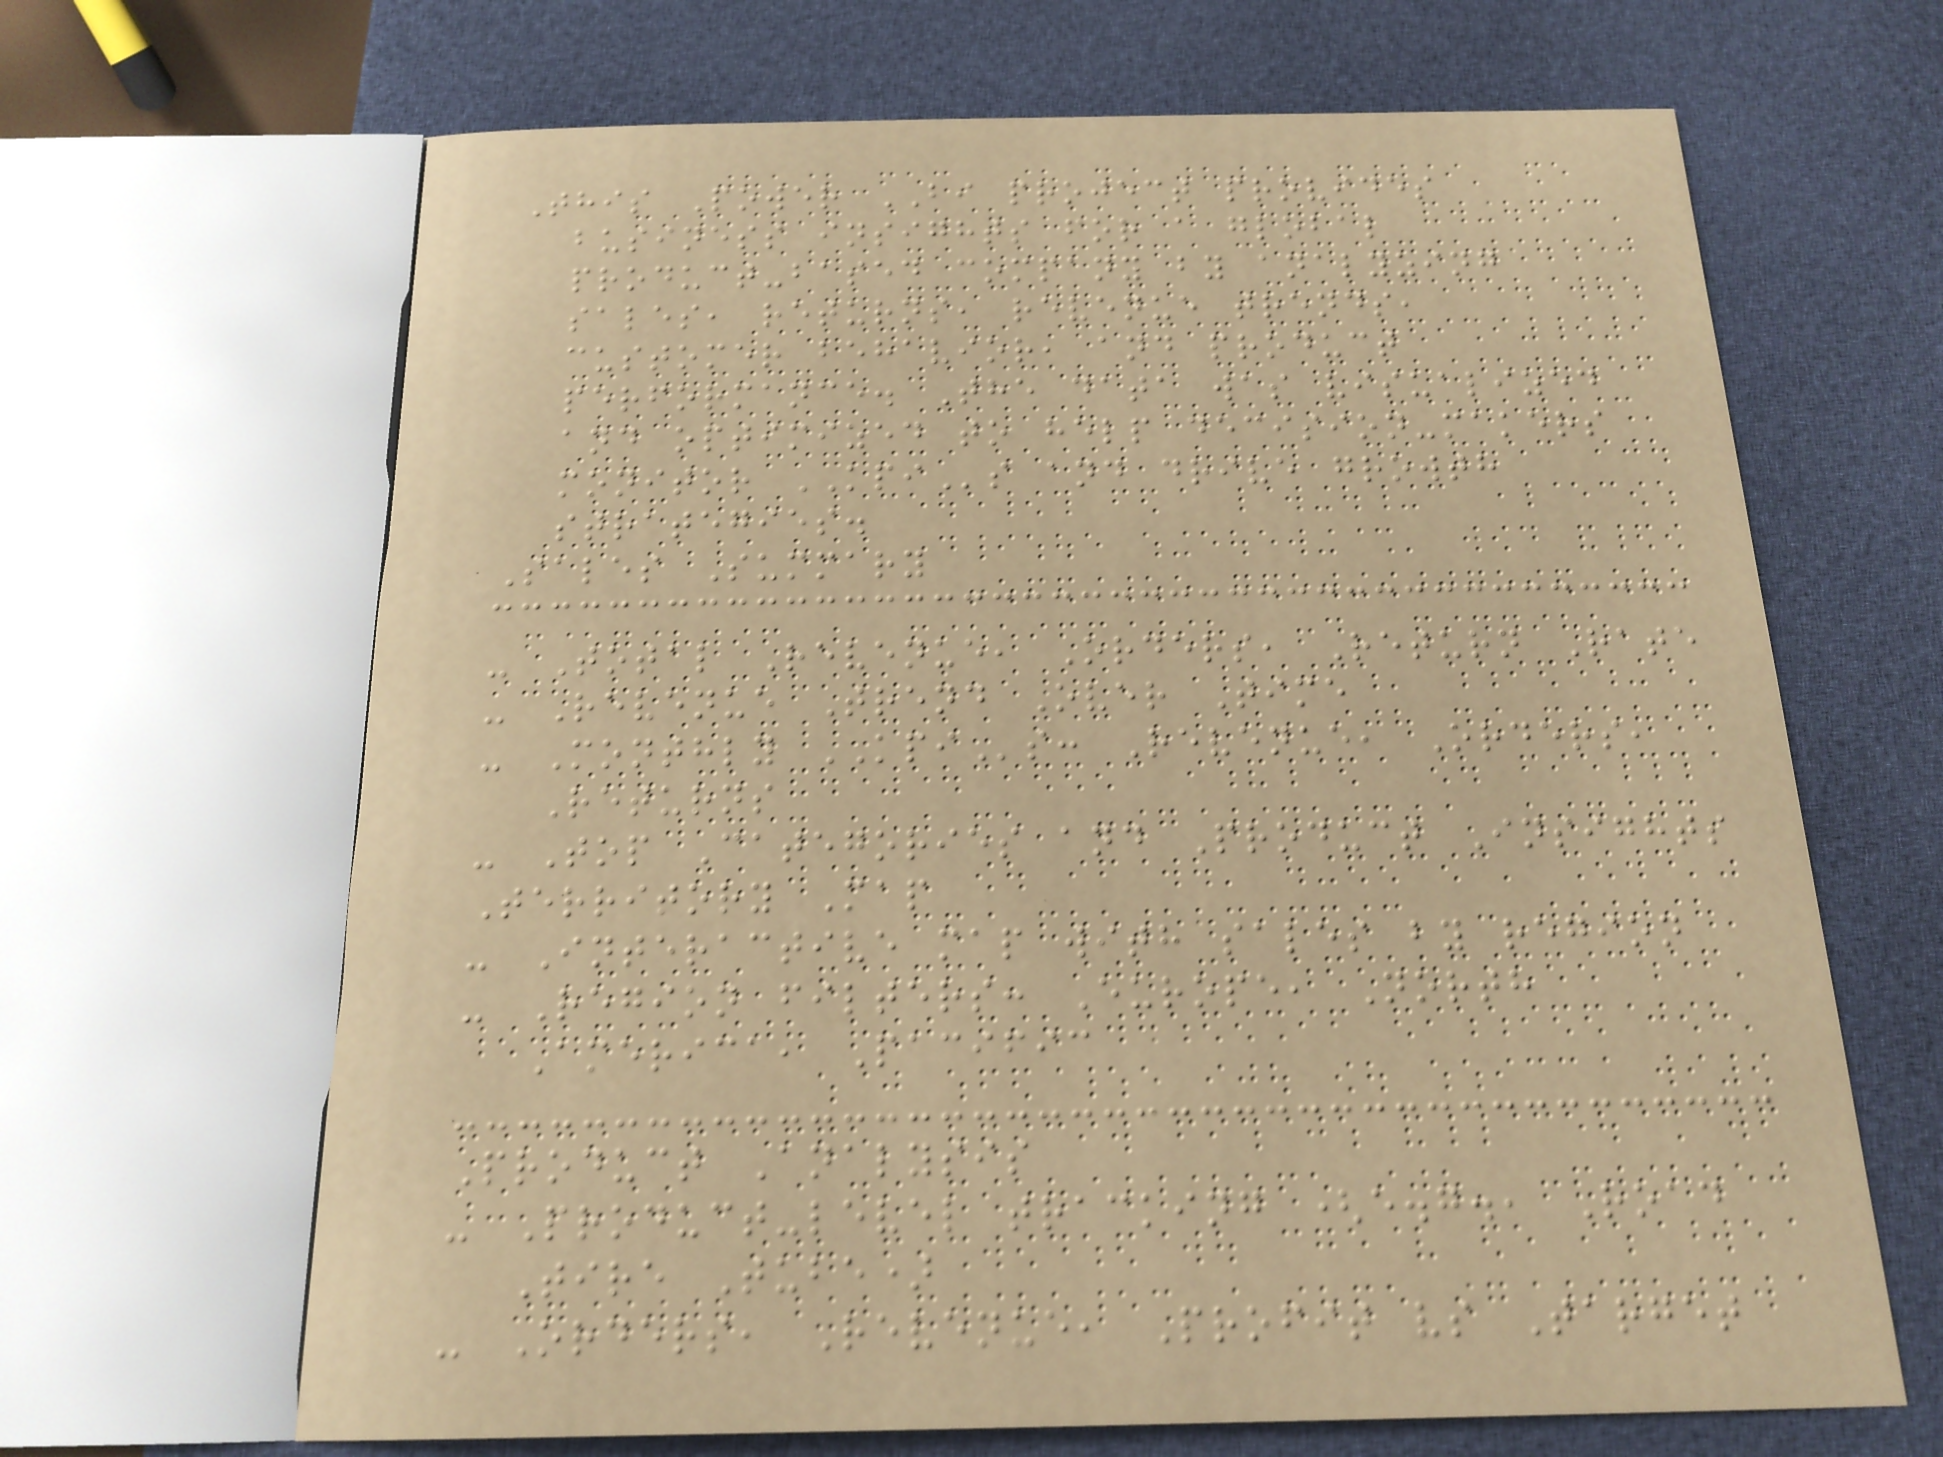This Power BI project provides
business insights for a global
product-based company by analyzing
sales, returns, revenue trends,
customer behavior, and product
performance. The data was visualized
and optimized to help decision-makers
monitor KPIs and drive growth
strategies.
Sales Summary
- Total Revenue, Orders, Return Rate
- Revenue Trend Over Time
- Monthly KPIs: Revenue, Orders,
Returns
- Top Categories and Product Insights
Territory Map
- Interactive map with sales by region
- Region filters: Europe, North
America, Pacific
Product Analysis
- Product-level tracking (e.g., Road
Tire Tube)
- Orders, Revenue, Profit vs Target
